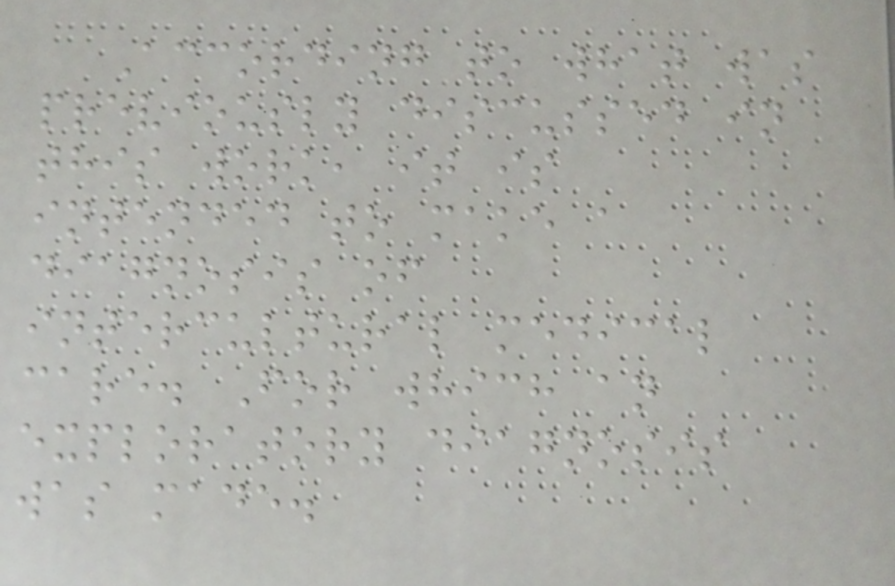According to what was
previously discussed in
this work, it is
intended to make a
diagnosis of
intercultural medical
care. For which an
exploratory diagnosis
was made.
